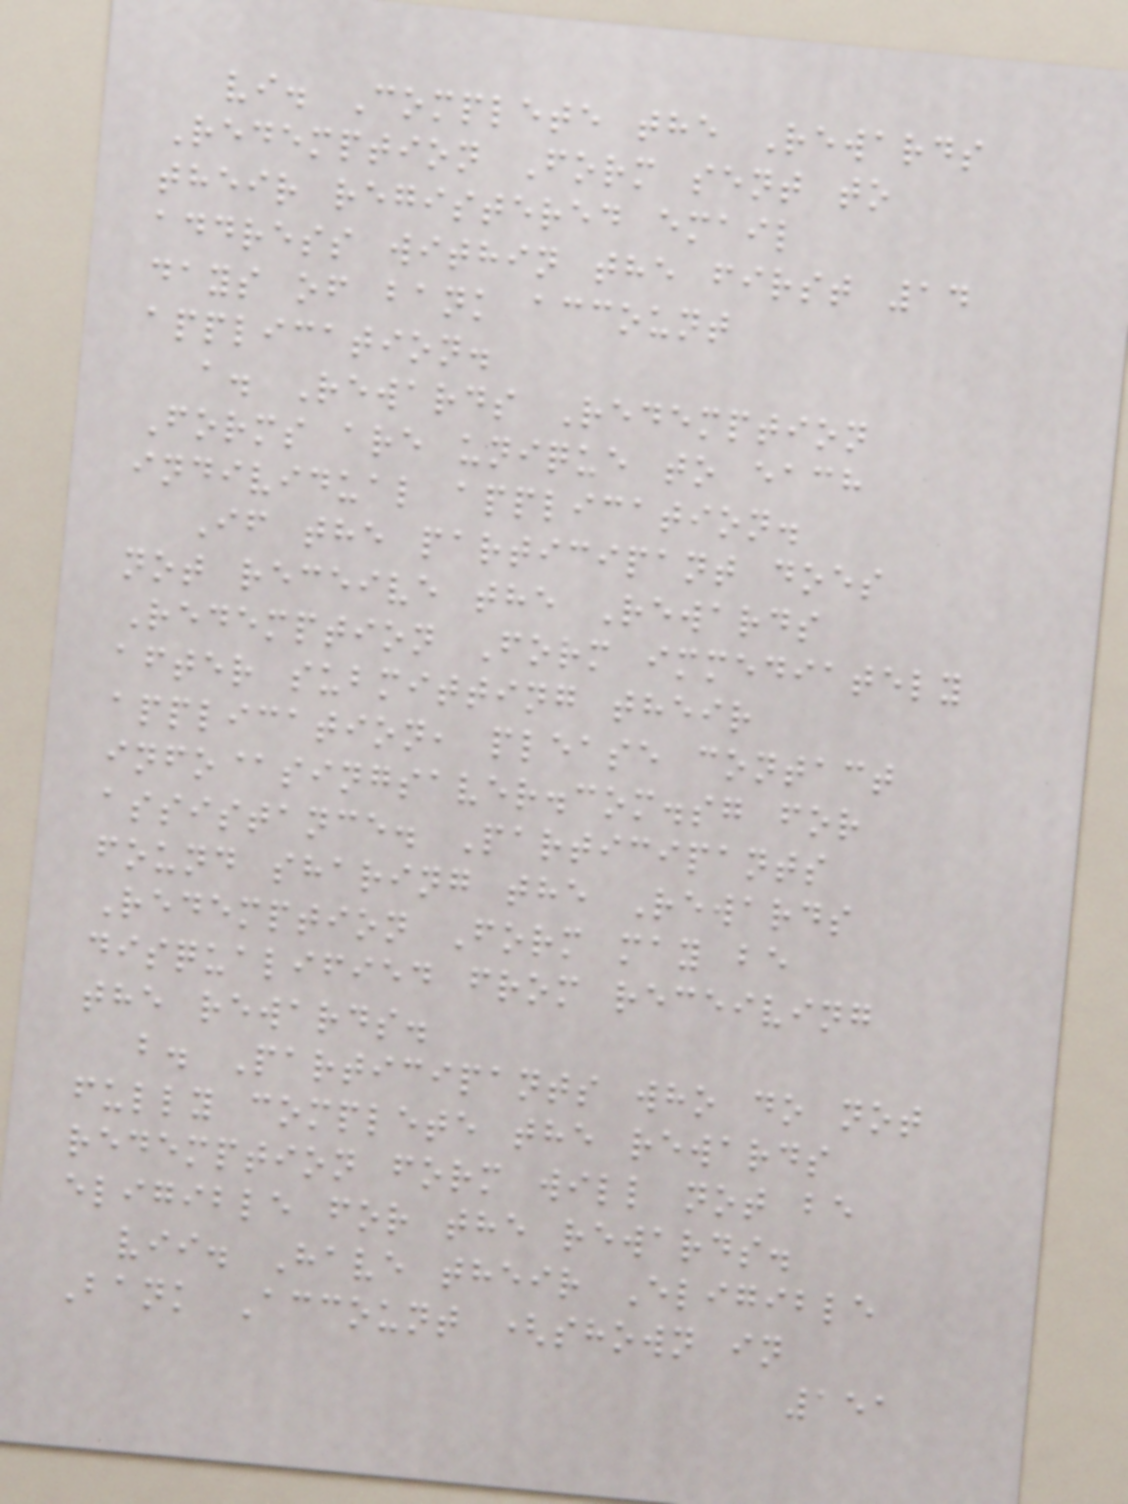vi. Complete the Rewards
Redemption Form sent to
their registered email
address within the first 14
days of bank account
application.
a. Rewards Redemption
Forms are unique to each
individual application.
If the participant does
not receive the Rewards
Redemption Form immediately
after submitting their
application, please contact
info@singsaver.com.sg for
assistance. Participants
found sharing the Rewards
Redemption Form may be
disqualified from receiving
the rewards.
b. Participants who do not
fully complete the rewards
redemption form will not be
eligible for the rewards.
vii. Have their Eligible
Bank Account (shown in
151
